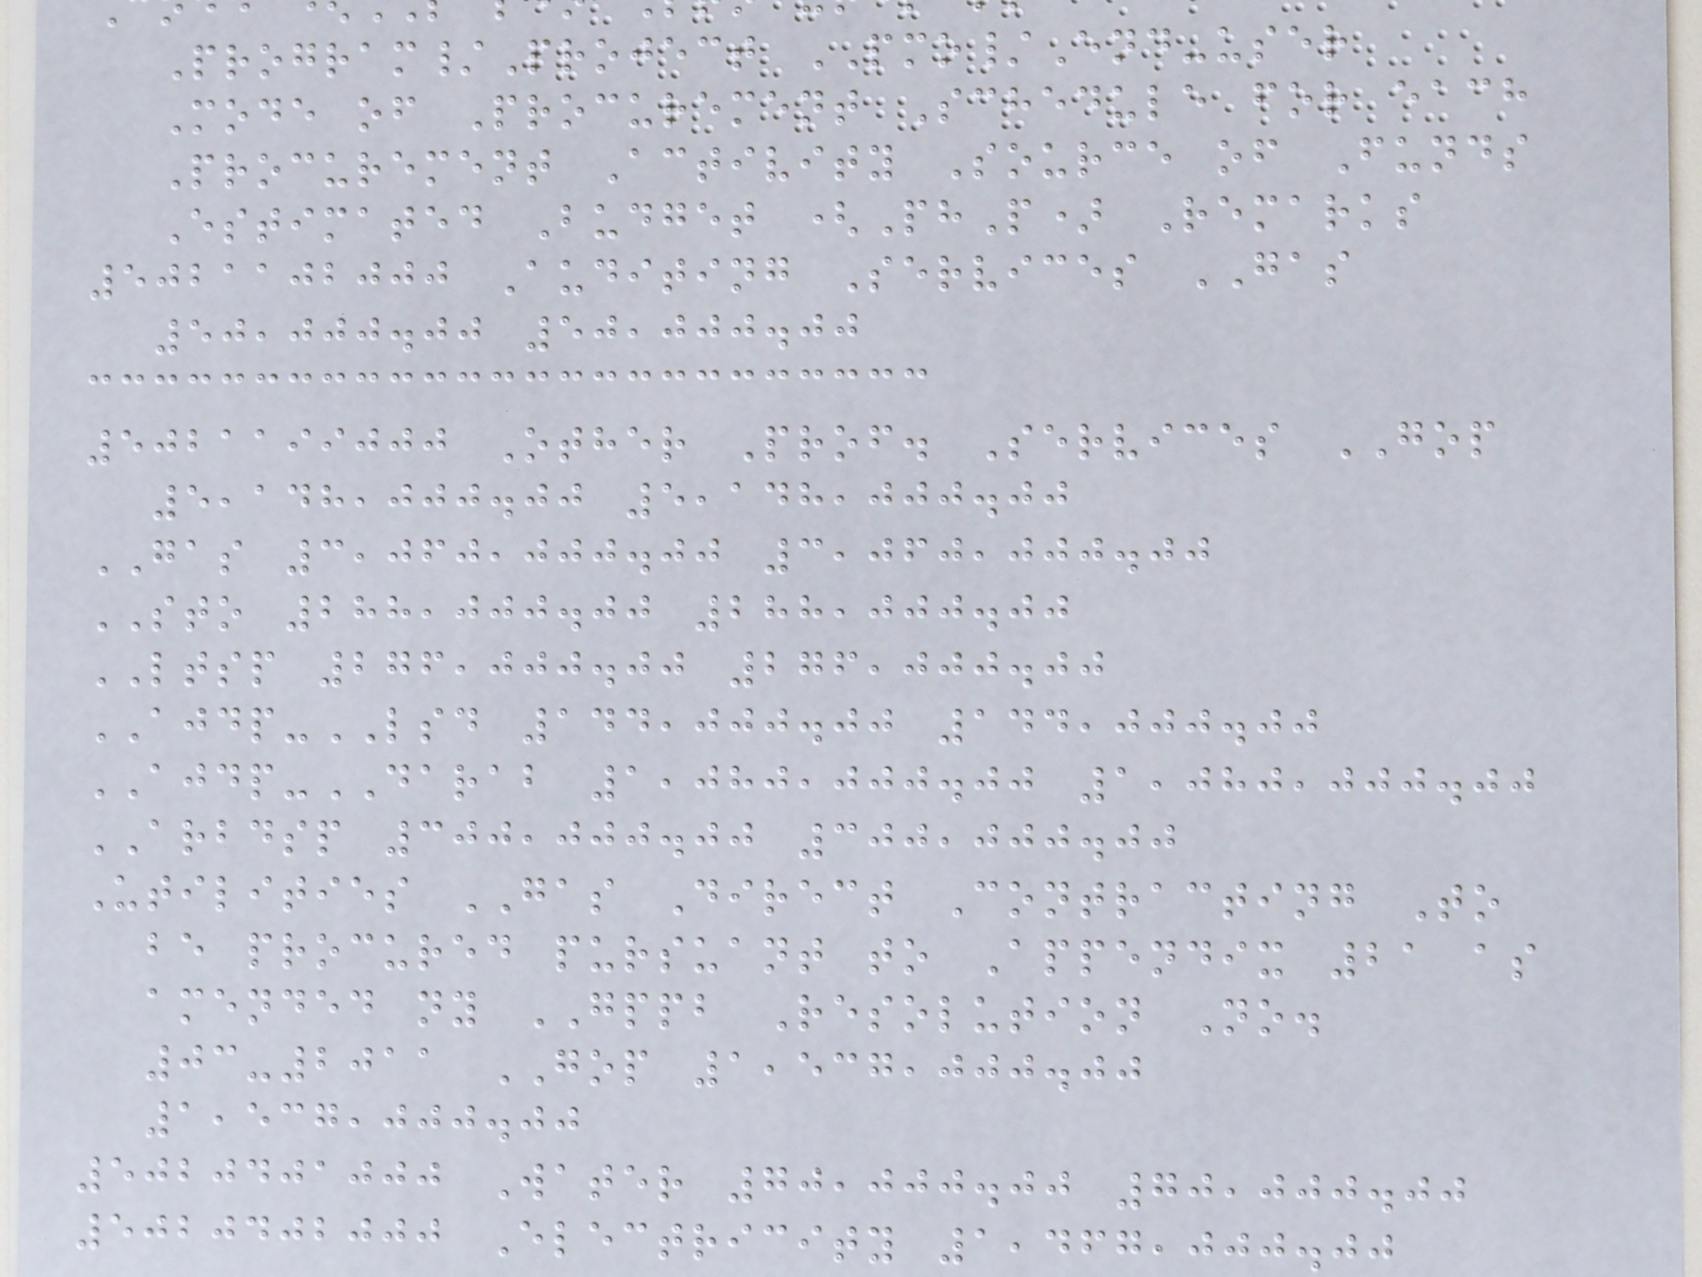Program/Project PMO/End-user
Mode of Procurement Schedule for each
Procurement Activity Source of Funds
Estimated Budget (PhP) Remarks
5021102000 Auditing Services GAS
50,000.00 50,000.00
5021199000 Other Prof. Services GOP
5,148,000.00 5,148,000.00
GAS 3,060,000.00 3,060,000.00
STO 288,000.00 288,000.00
LTSP 276,000.00 276,000.00
AJDP-LSD 144,000.00 144,000.00
AJDP-DARAB 1,080,000.00 1,080,000.00
ARBDSP 300,000.00 300,000.00
Utilities GAS Direct Contracting To
be procured pursuant to Appendix 21 as
amended ny GPPB Resolution No.
03-2011 GOP 1,537,000.00
1,537,000.00
5020401000 Water 70,000.00 70,000.00
5020402000 Electricity 1,467,000.00
